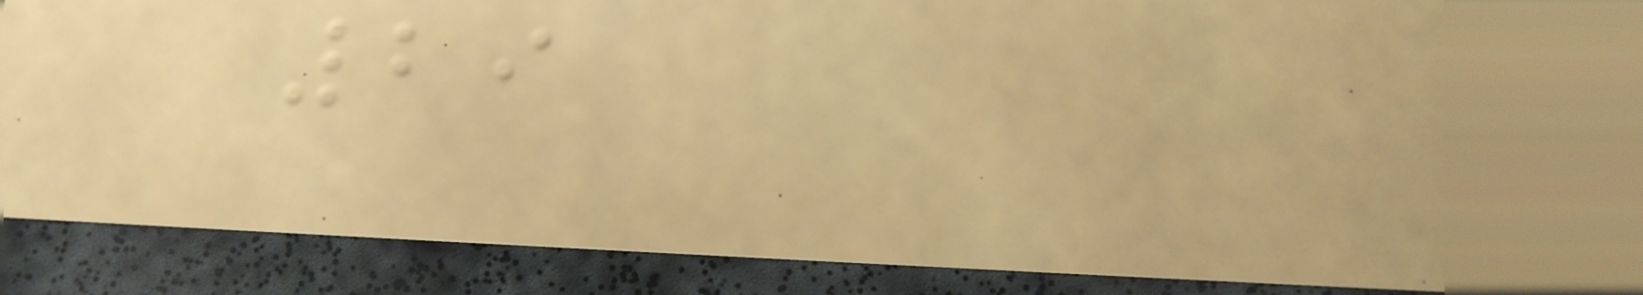29
